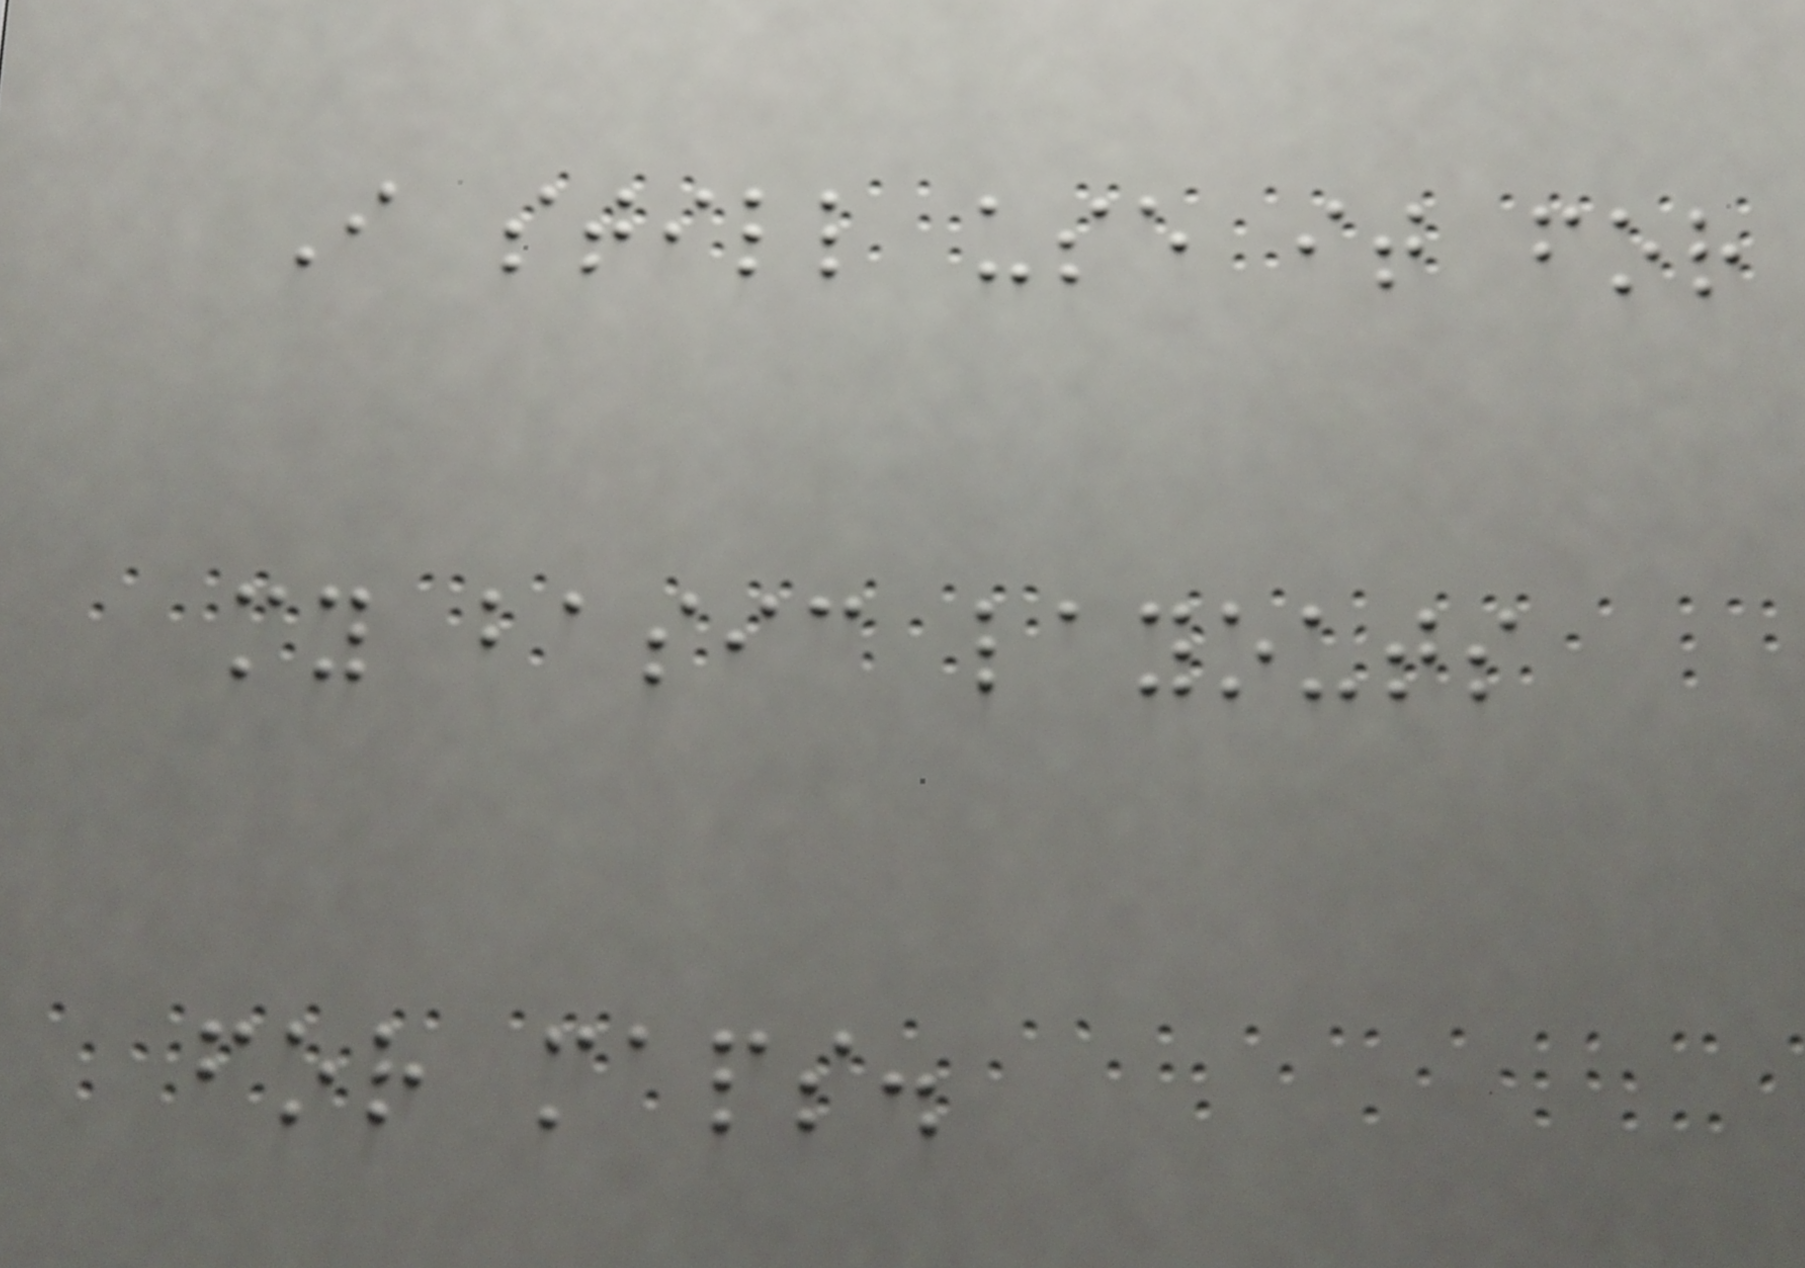I still use it for
my basic layouts
for maps.
